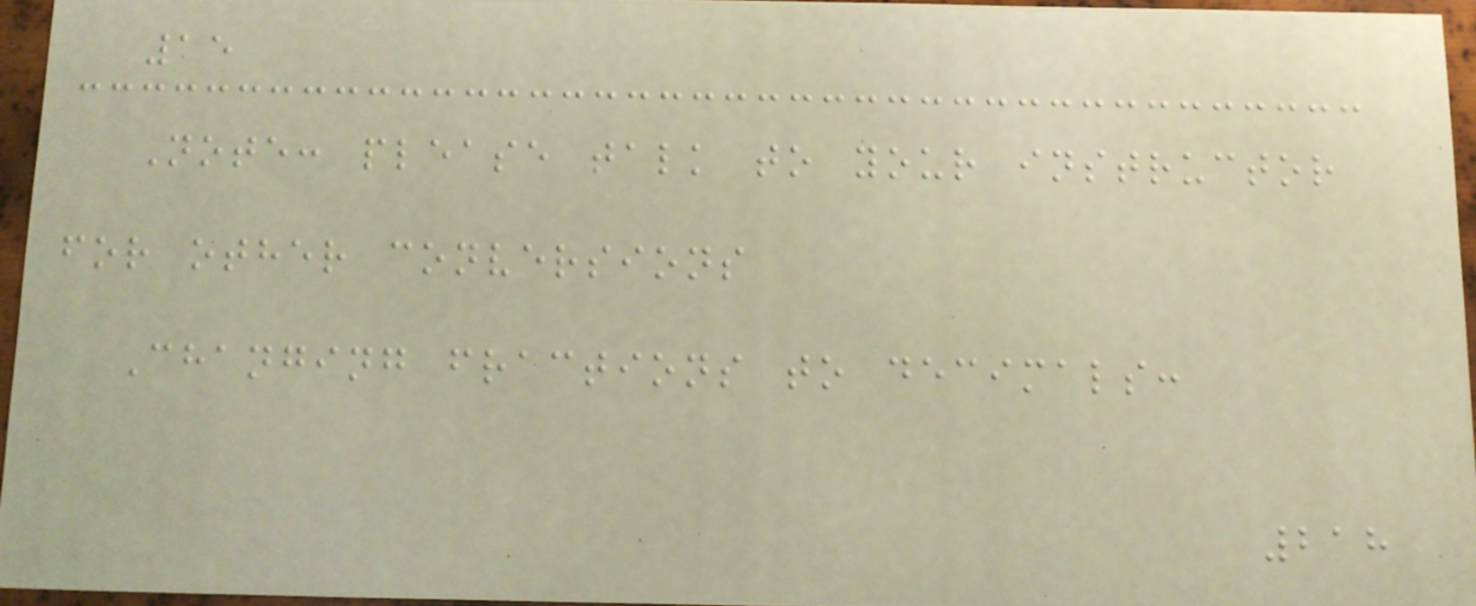15
Note: please talk to your instructor
for other conversions
Changing fractions to decimals:
218
